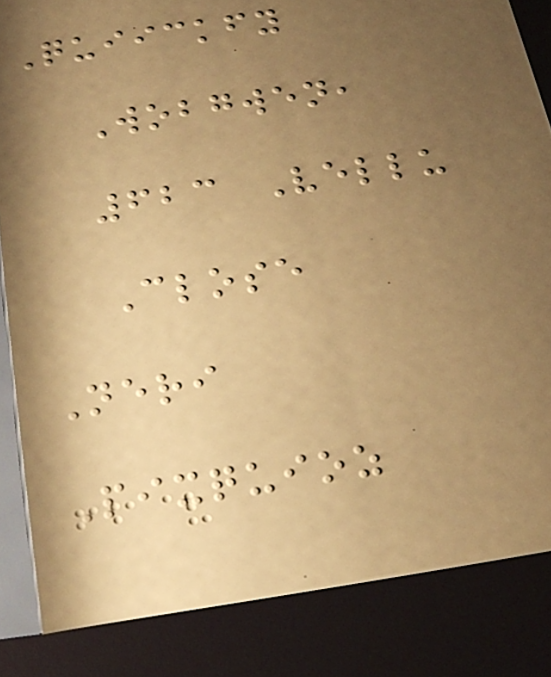Quiickfy
Wobgwen,
623 Vellu
Close
Neri
Pixquioz
